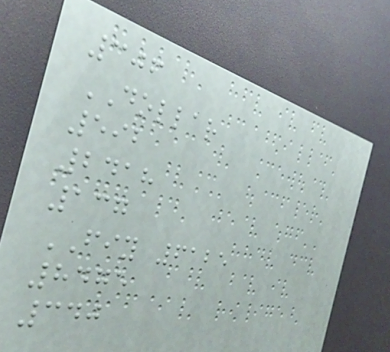306
DOLLAR
592
2418
137
FIY 6125
8475
340
